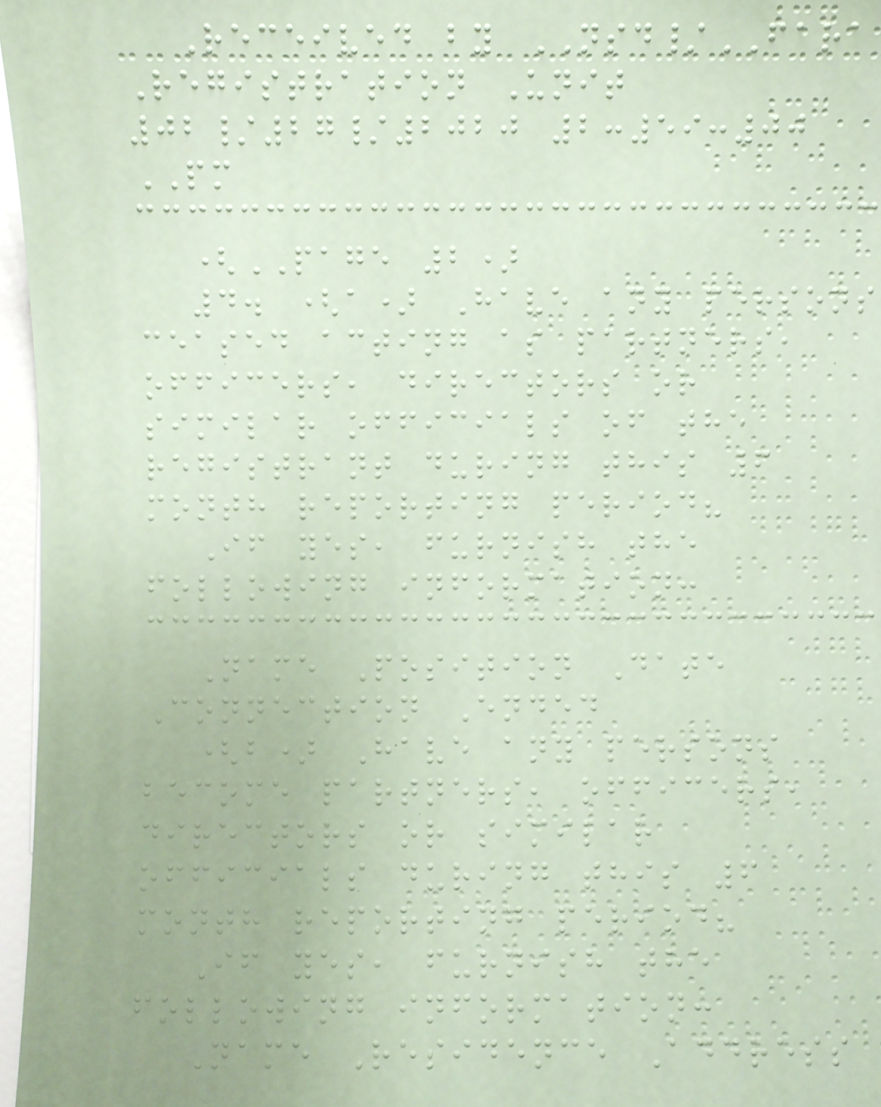Received by NSD/FARA
Registration Unit
02/27/2020 2:59:00
PM
(PAGE 2)
4. (a) Have any persons
ceased acting as partners,
officers, directors or
similar officials of the
registrant during this 6
month reporting period?
If yes, furnish the
following information:
Name Position Date
Connection Ended
(b) Have any persons
become partners, officers,
directors or similar
officials during this 6
month reporting period?
If yes, furnish the
following information:
Name Residence Address
